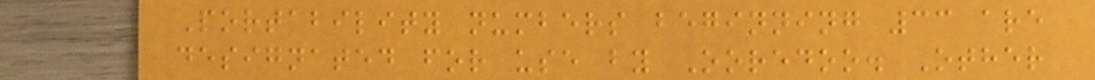Portability numbers beginning 33 are
designated for use by Ooredoo. Other
